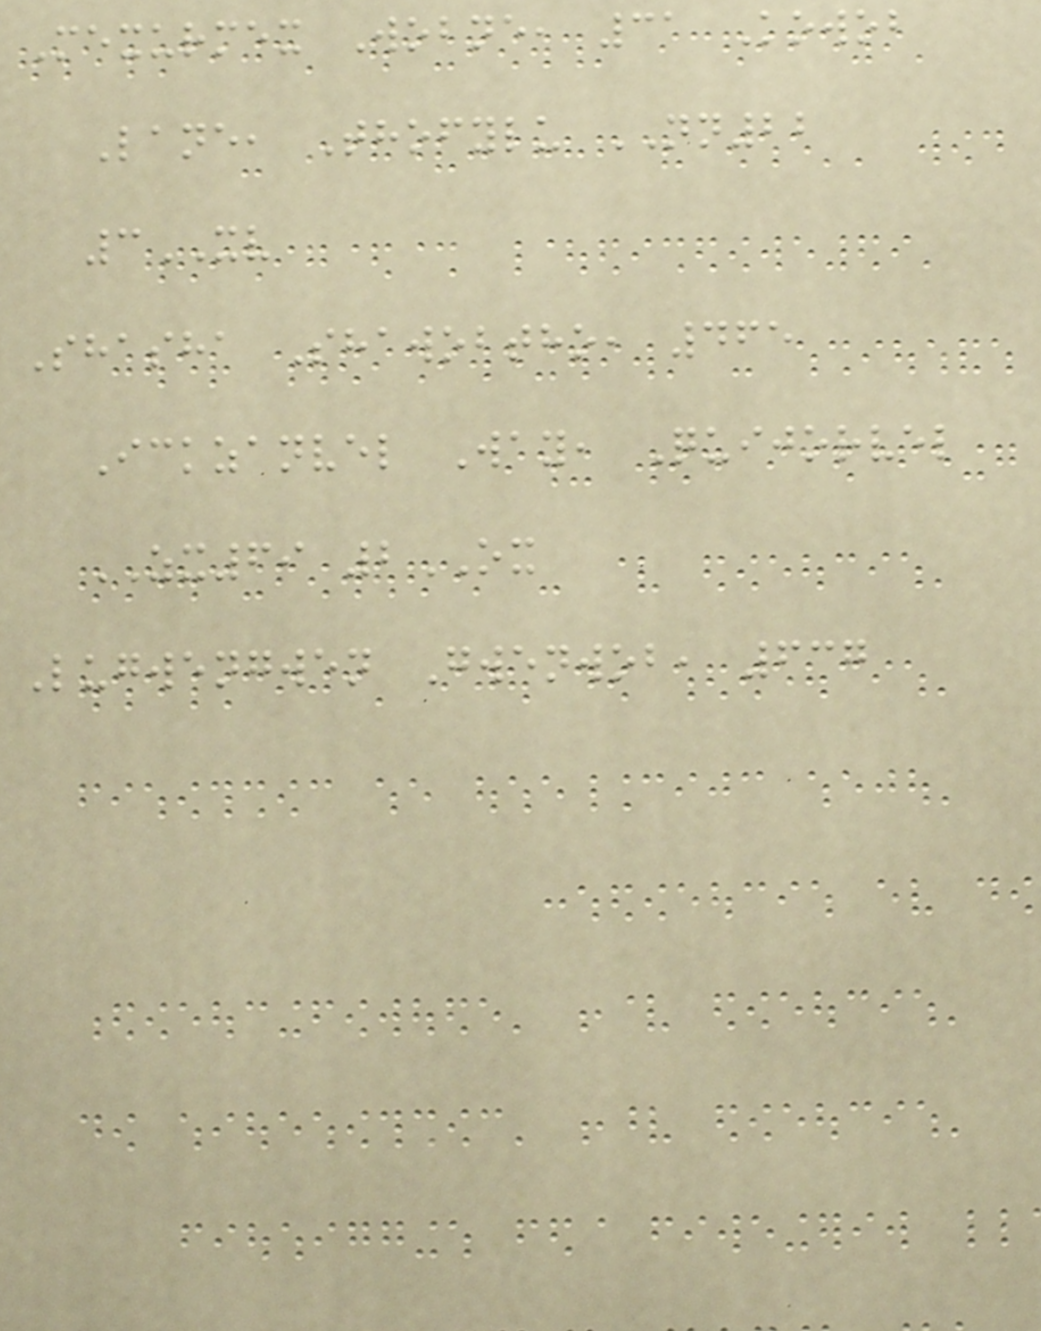Mexurmex Wobne, 31 Kowob
Lane, Thofylu NN22
3XV
Shasha Shawobtho, 465
Ickzanvel Way, Quijorvel
ZX69 2OX
Lugwengwen Gwenwob, 637
